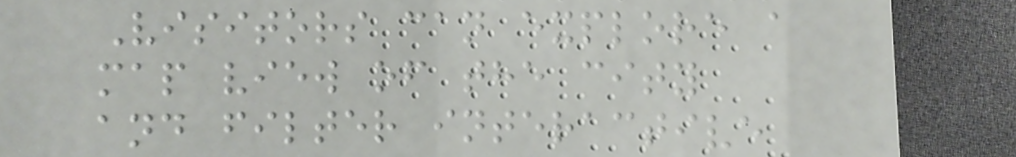Visitors can explore a
map view of the city
and filter interactive
